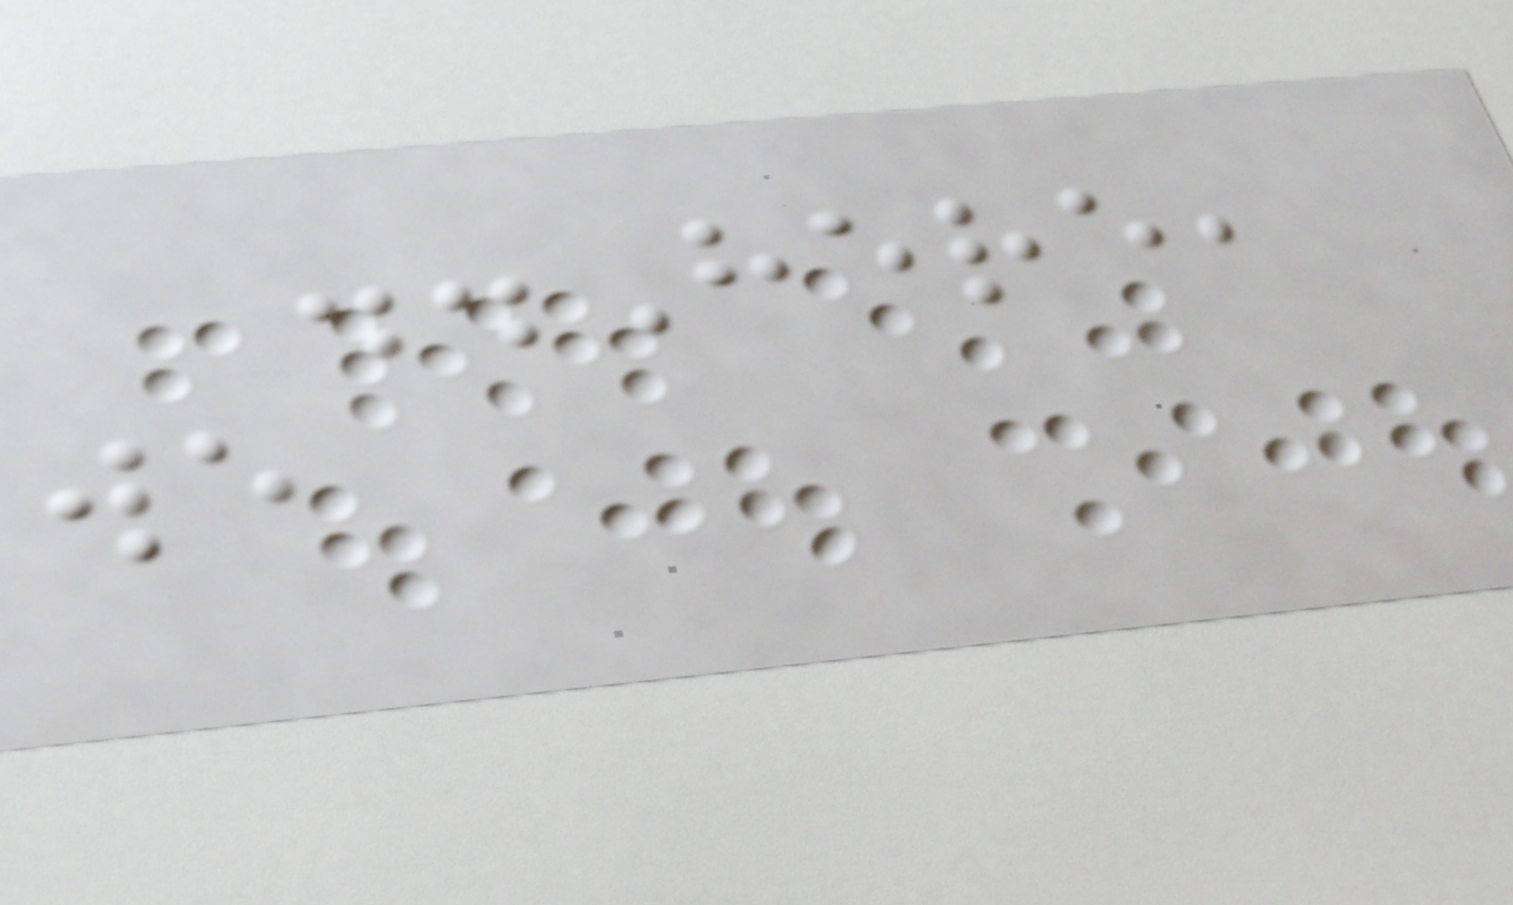..Here,
we
